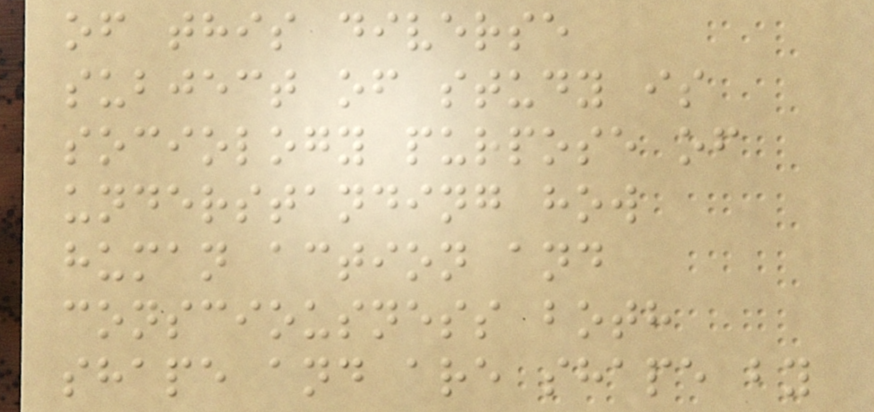of this diverse
subject of study is
sociology purpose of
understanding how
human action and
consciousness both
shape and are shape by
